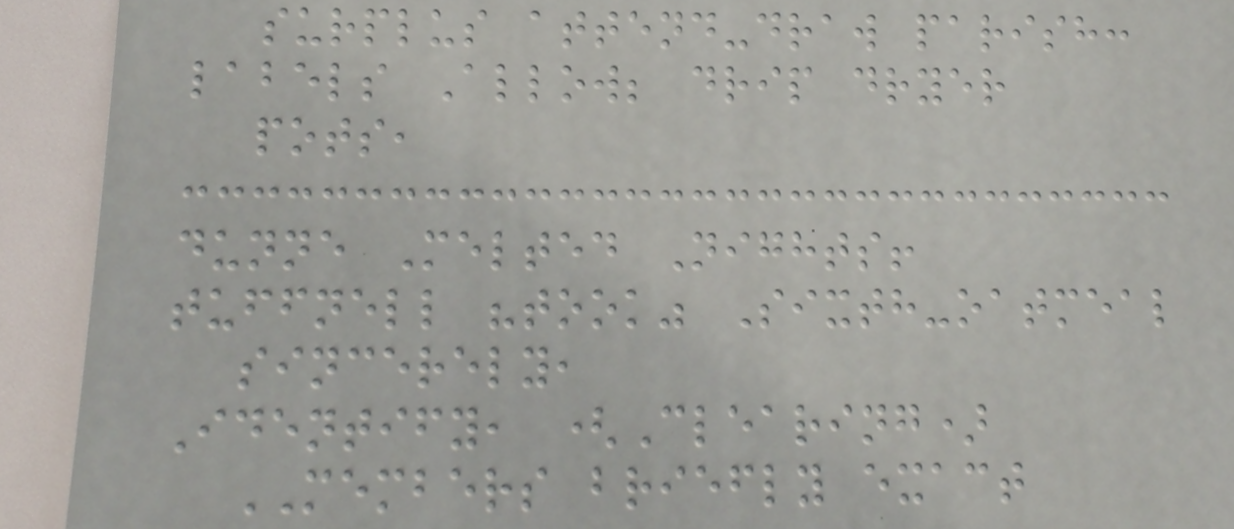surplus attend-draw parish:
labels Allow; drip dryer
pots,
dunne Melted Nights!
tuffnell "took" Sixth-oatmeal
sincerely,
Identify, (Clearing)
MEMBERS briefly exact
